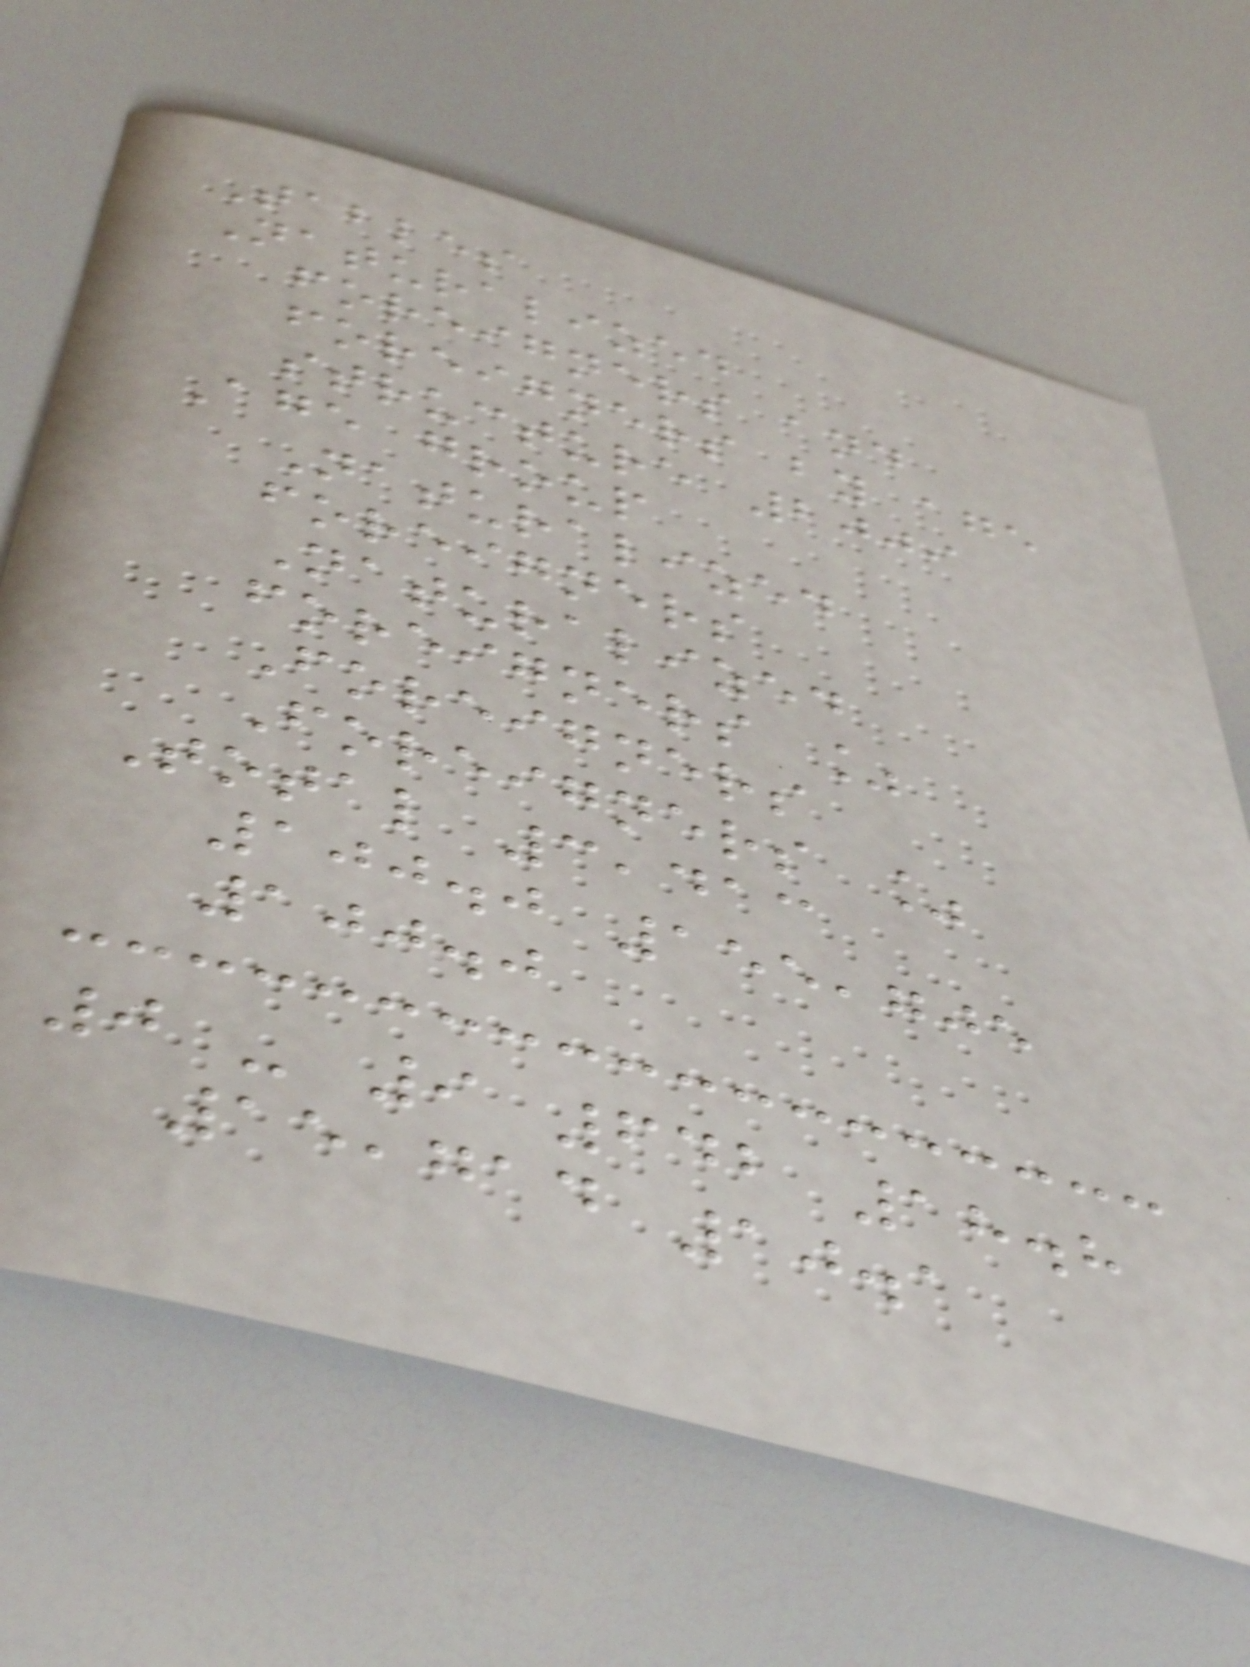Tables
Naturalized
foreigners and
foreigners by age
structure 2009
Age group
Naturalized
foreigners
Naturalized
foreigners %
Foreigners
Foreigners %
Total 3,413
100.0 155,705
100.0
0 - 9 642 18.8
15,714 10.1
